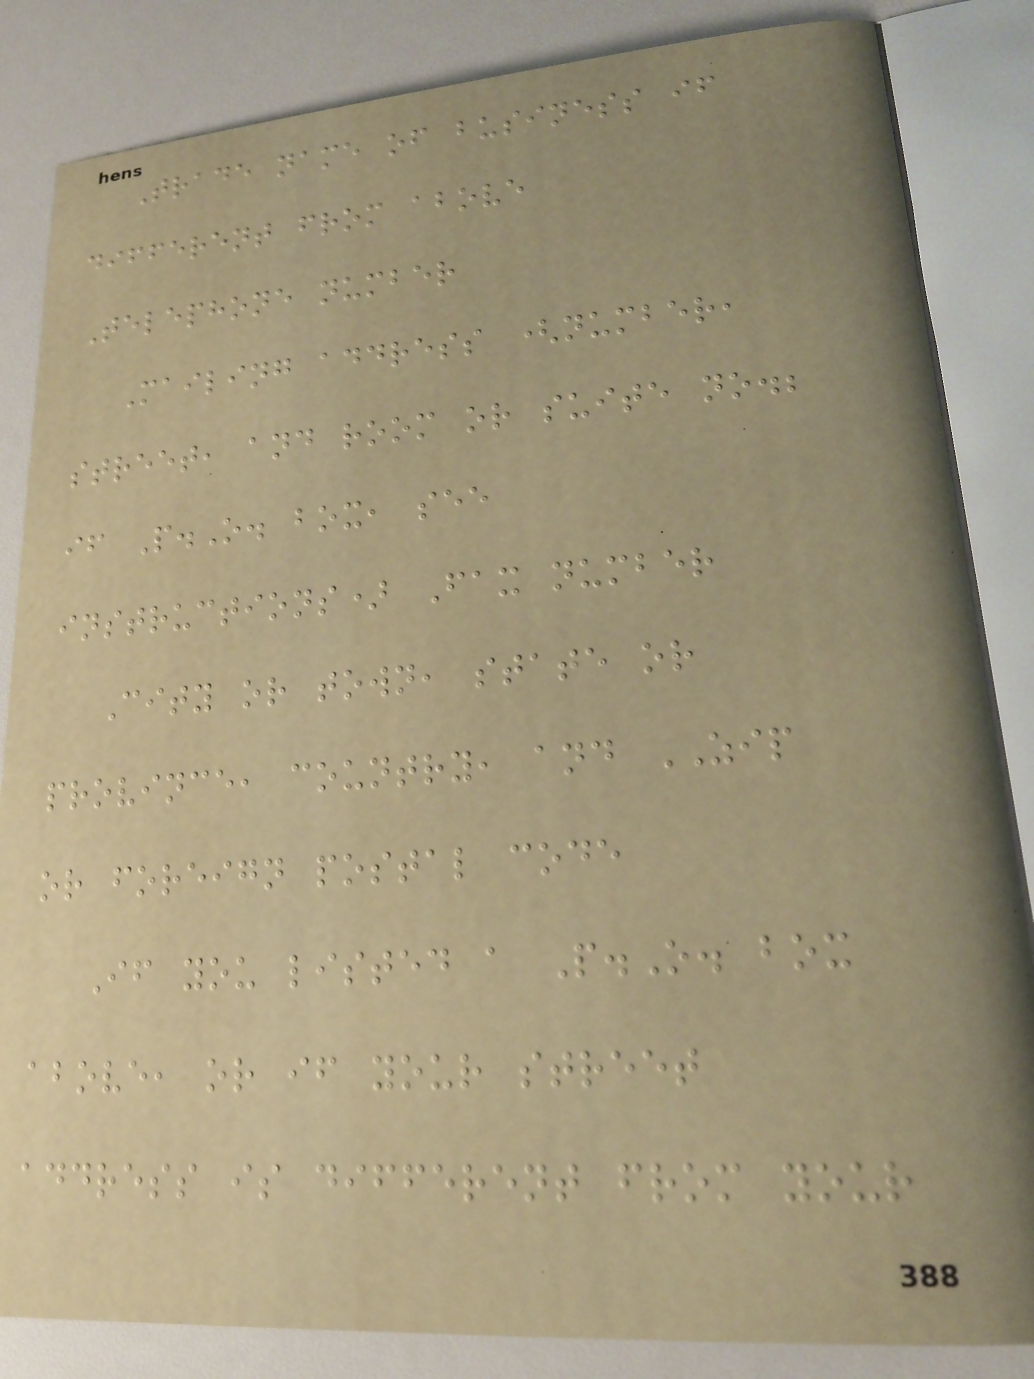Trade name of business if
different from above
Telephone number
Mailing address (number,
street, and room or suite no.;
if P.O. box, see
instructions) Fax number
City or town, state or
province, country, and ZIP
or foreign postal code
If you listed a P.O. box
above, or if your street
address is different from your
